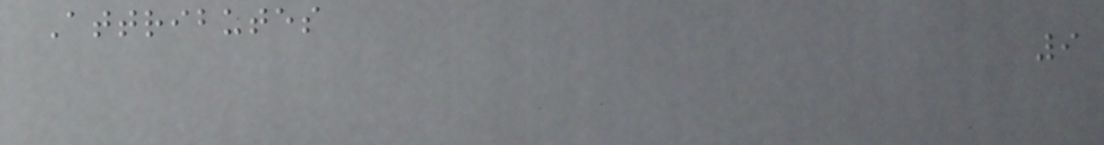Attributes
9
